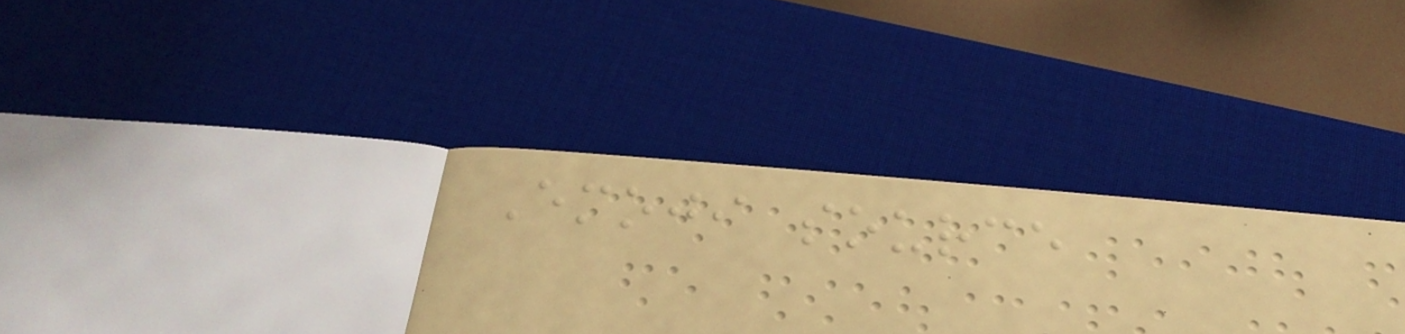Emoji source
